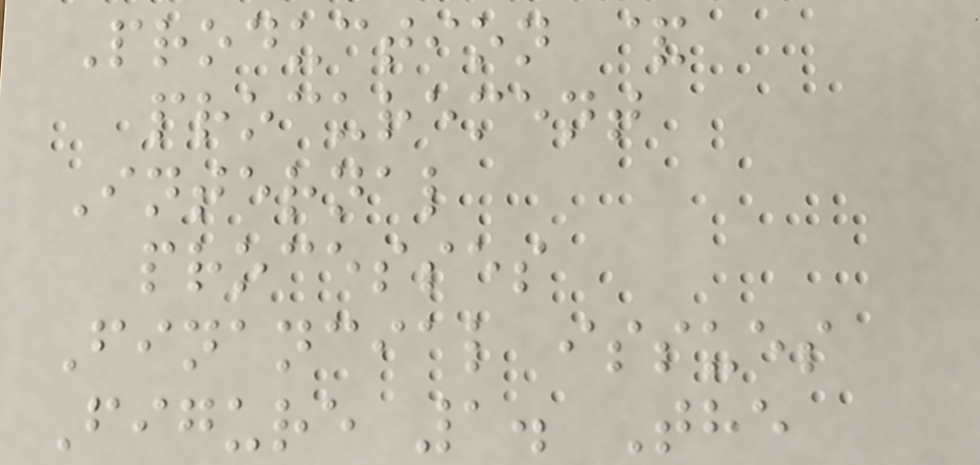Production &
procurement
Internal
processes
Financial issues
Figure 1. The
